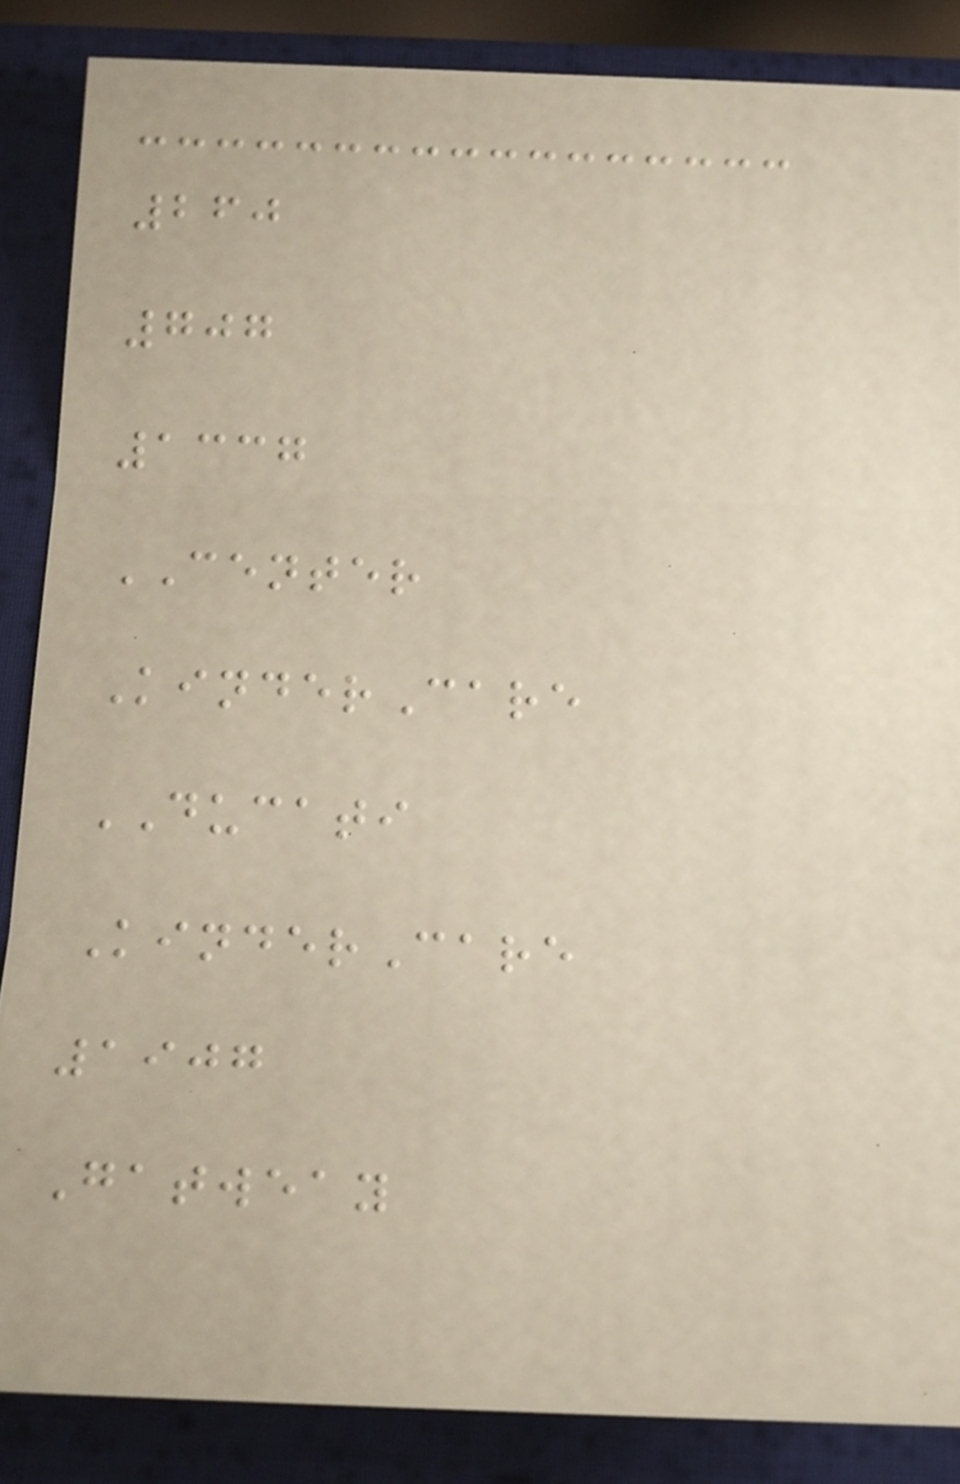260
707
1337
CENTER
KinderCare
DUCATI
KinderCare
1907
Gatweay
